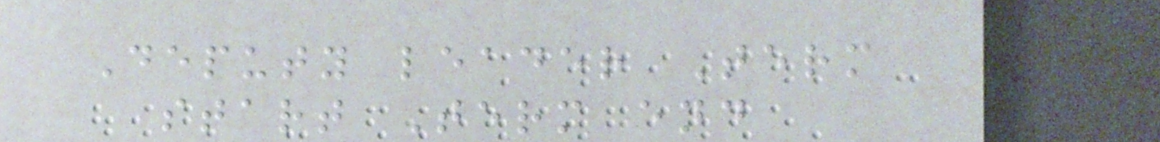Deputy leader Term
start Term end
